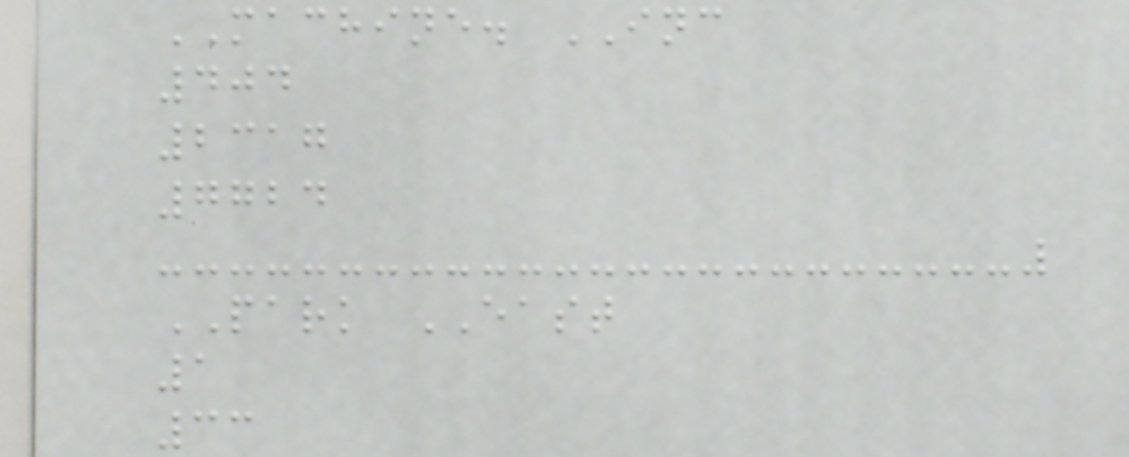MACHINE. INC
404
2317
7724
PARK EAST
1
33
